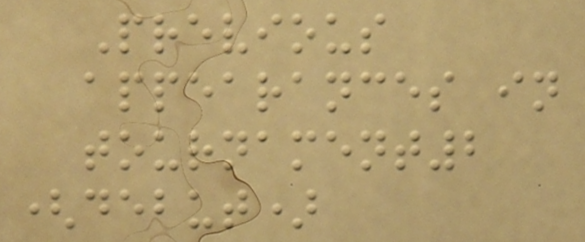Previous
appearances in
tournament2
(debut)
